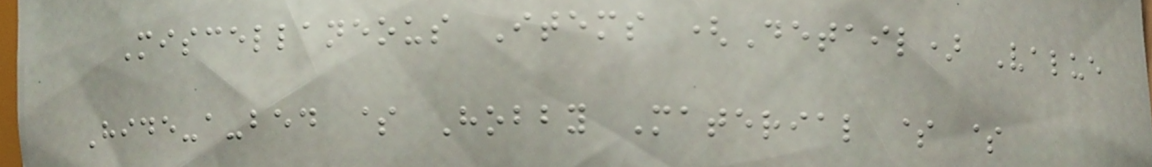Miscellaneous Items (Detail) Value
Hide-a-bed $ Hobby Material $ $
